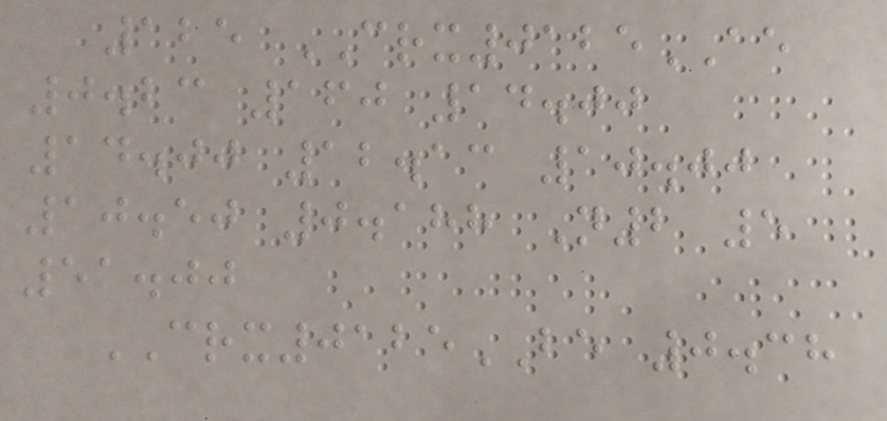125 CRX0125AE
0.23 160 14.00
14.00 12.13 10.00
10.50 0.188 N2 5
51.00
CRX0125BE 0.38
